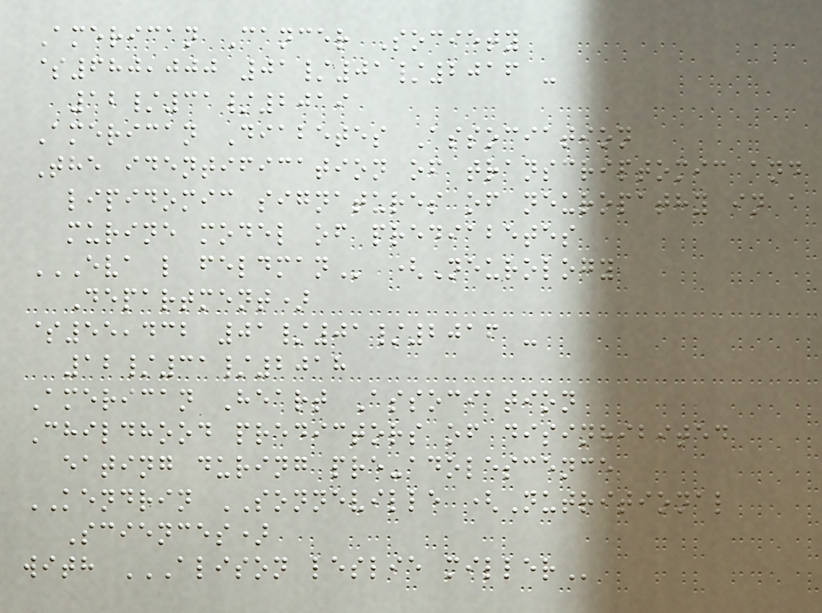American Cancer Society
$680,000 01/01/2016 -
12/31/2019
American Diabetes Association
The identification of transcriptomic and
lipidomic signatures of neuropathy in a
murine model of prediabetes
EVA L FELDMAN (Neurology
Department)
$55,432 01/01/2016 -
12/31/2018
American Heart Association
Childhood predictors of disinhibited
eating during pre-adolescence
KENDRIN SONNEVILLE (Nutritional
Sciences)
with ALISON LESLIE MILLER
